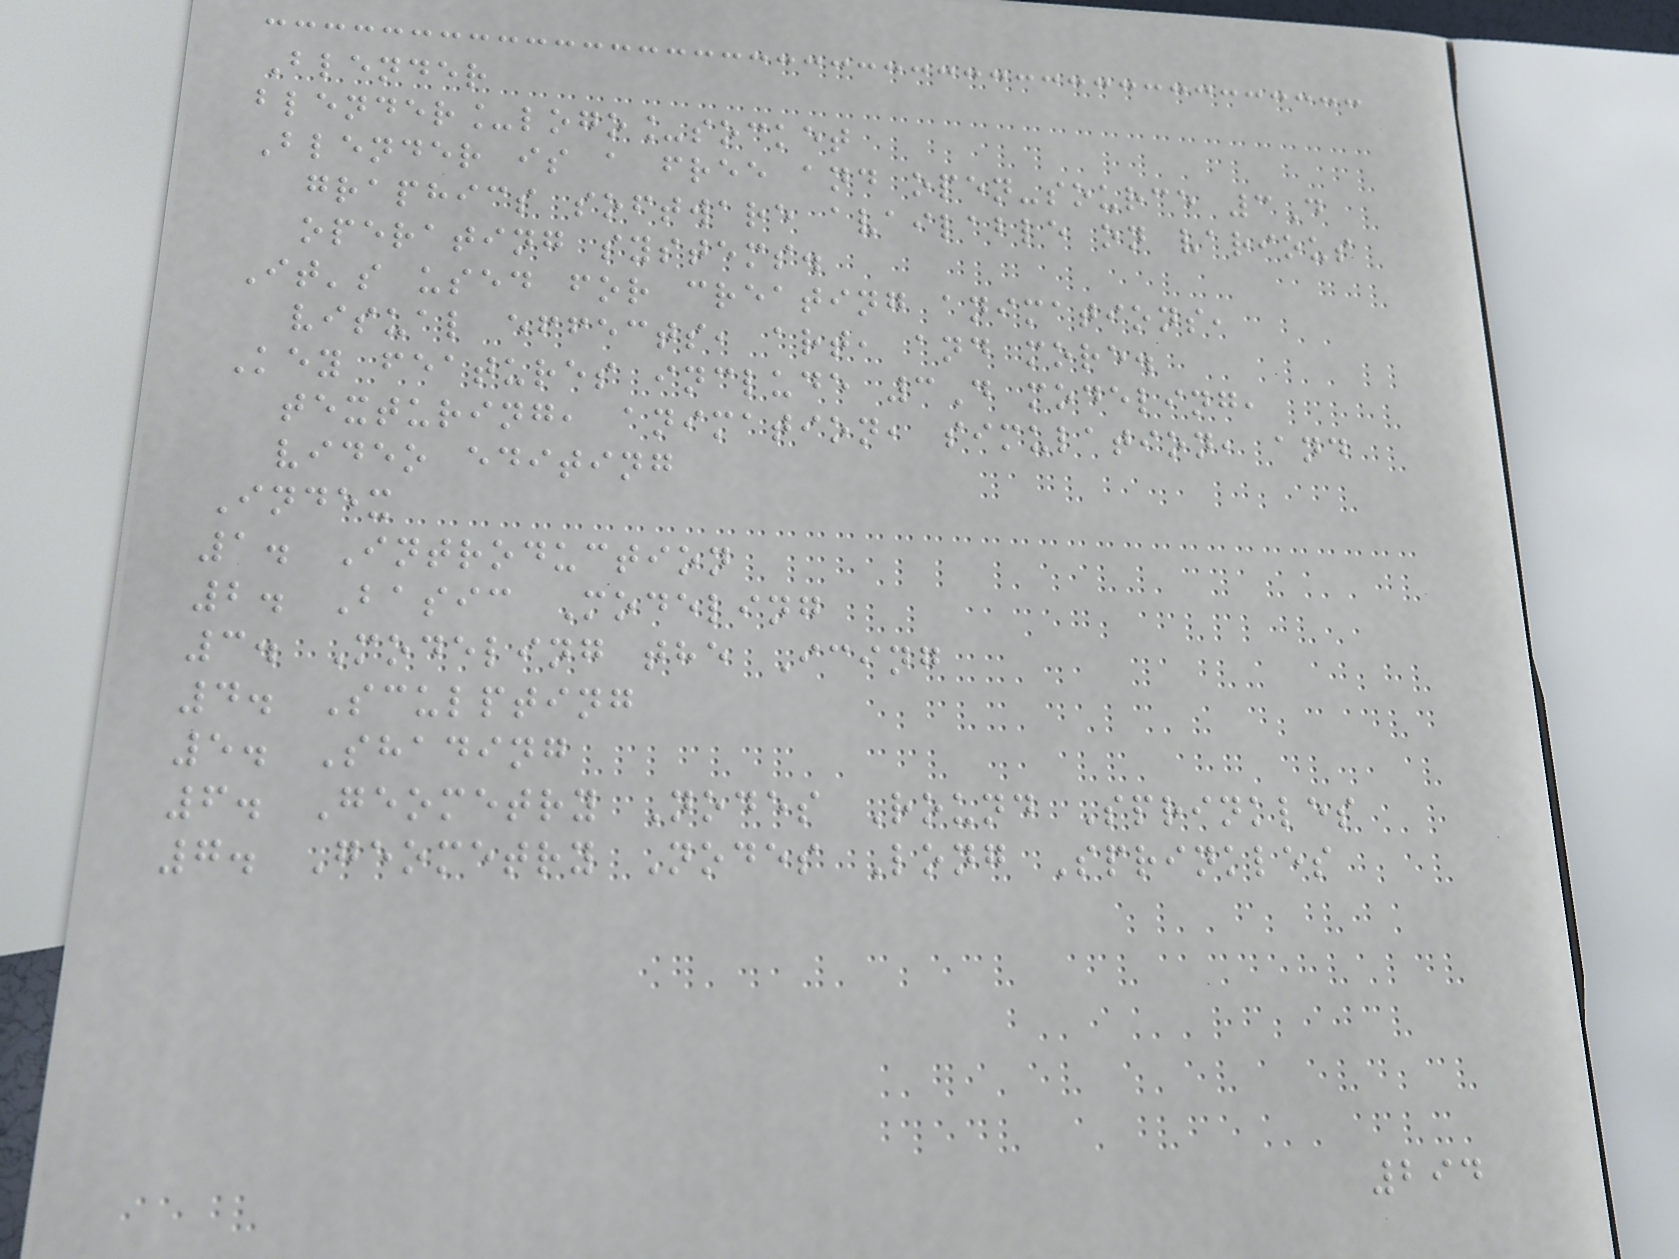Blender
blender_logo_socket
Blender is a free and open-source 3D
graphics software available on various
operating systems.
It's used for creating animations,
visual effects, art, and more.
Key features include 3D modeling,
texturing, animation, simulation, and
video editing
Index
1. Introduction
2. Basic Modeling
3. Modeling the Icing
4. Sculpting
5. Shading
6. Geometry Nodes Round Sprinkles
7. Geometry Nodes Long Sprinkles
294
